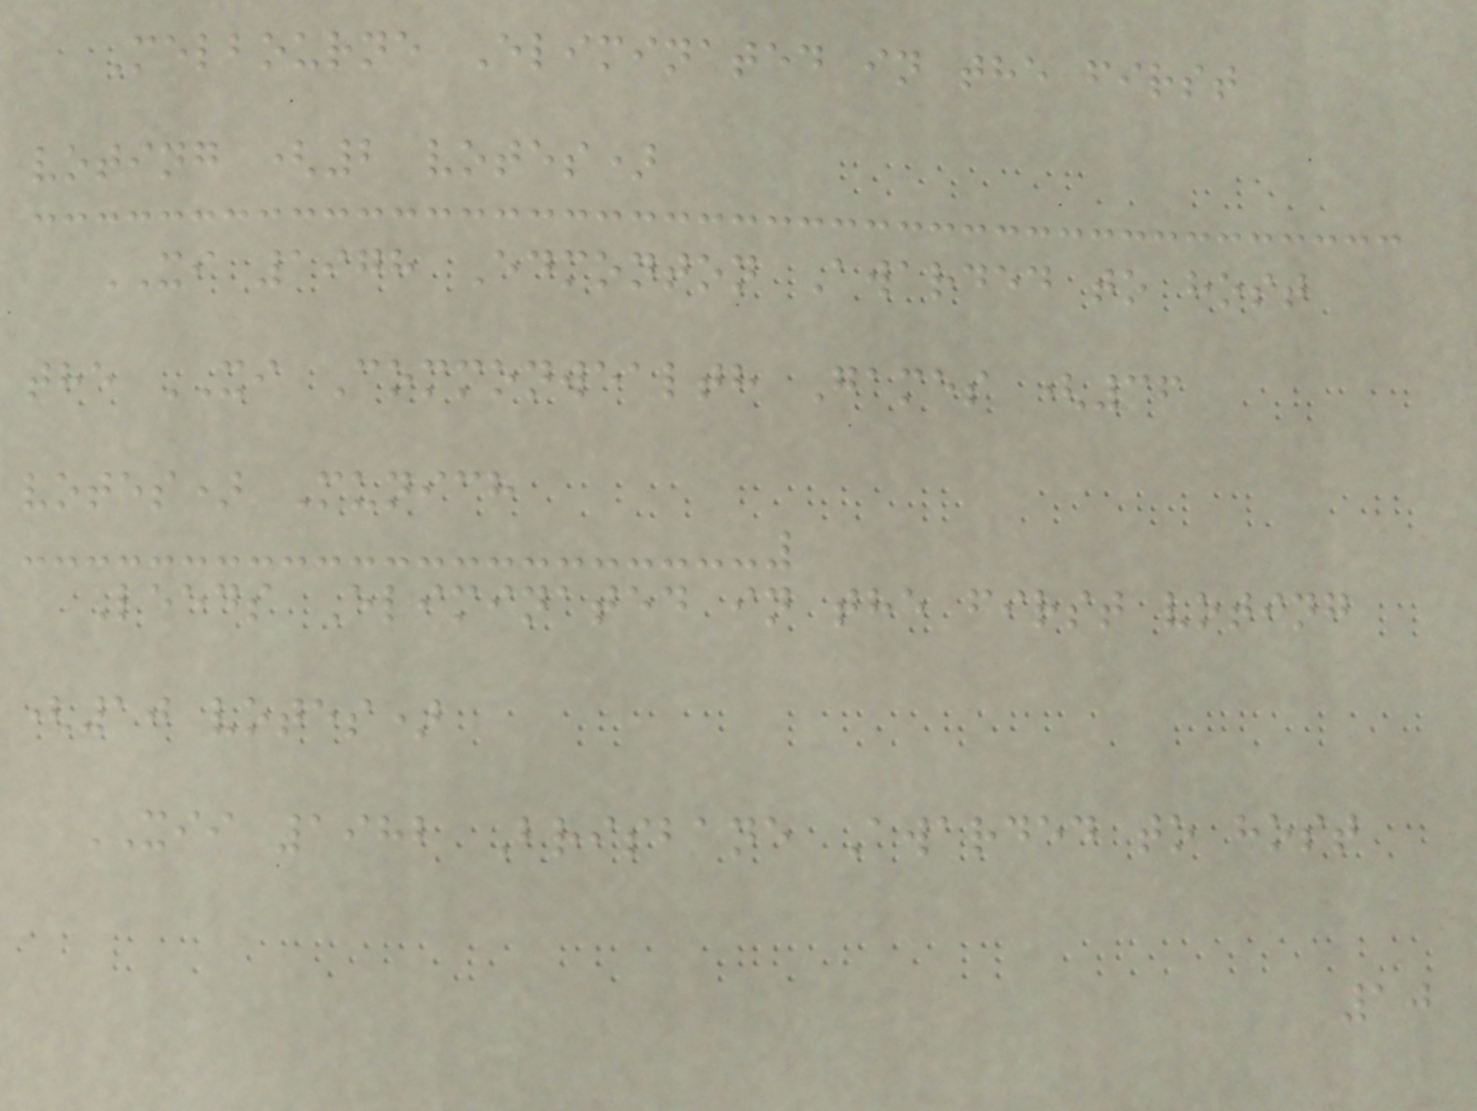Melbourne Eliminated in the first
voting (2 votes)
XI 1978 Edmonton Awarded to host
the XI Commonwealth Games (36
votes) Munich
Leeds Eliminated in the first voting
(10 votes)
XII 1982 Brisbane Awarded to host
10
